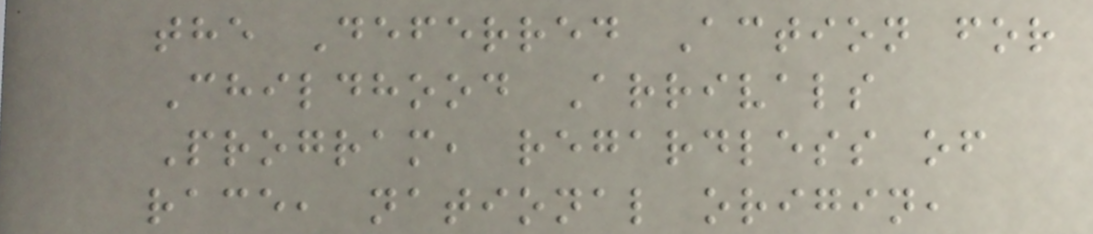the Deferred Action for
Childhood Arrivals
Program, regardless of
race, national origin,
